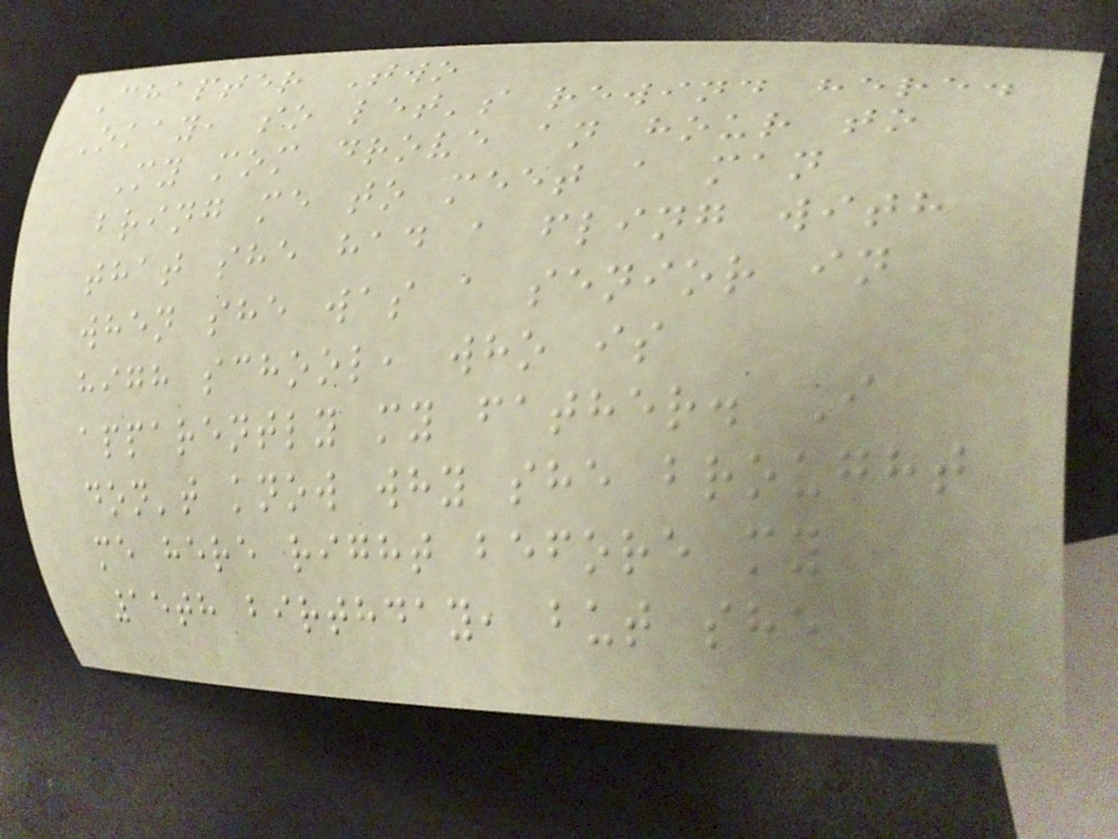Chapter Two
Okay, so let's rewind here.
My mom drove an hour to
bring me to meet a man
that she had a fling with
when she was a senior in
high school, who is
apparently my father. I
don't know why she brought
me here right before my
15th birthday, but she
